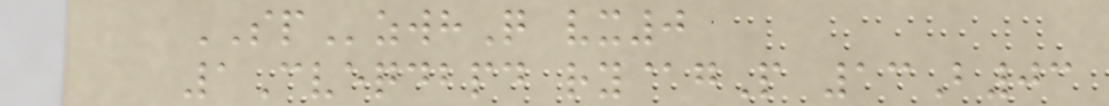SPzwhQ vx0
1Cveqdbpd ry@gP 13B03
